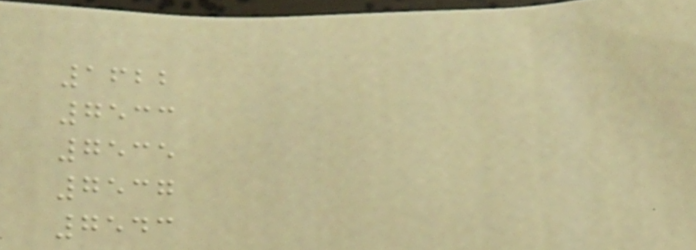1622
7533
7535
7537
7543
